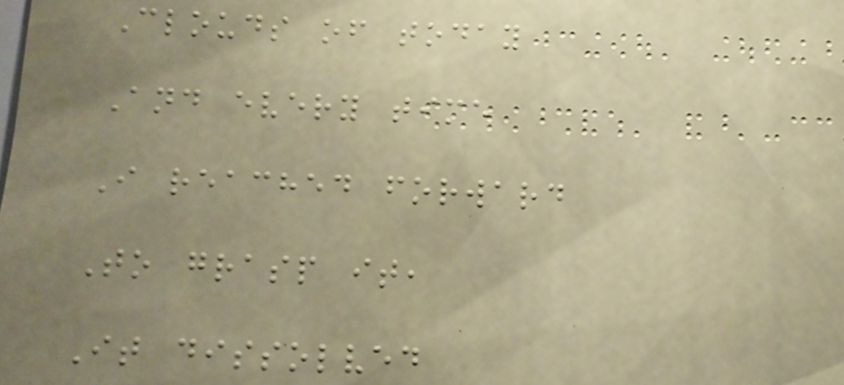Clouds of today
And every time
I reached forward
To grasp it,
It dissolved
